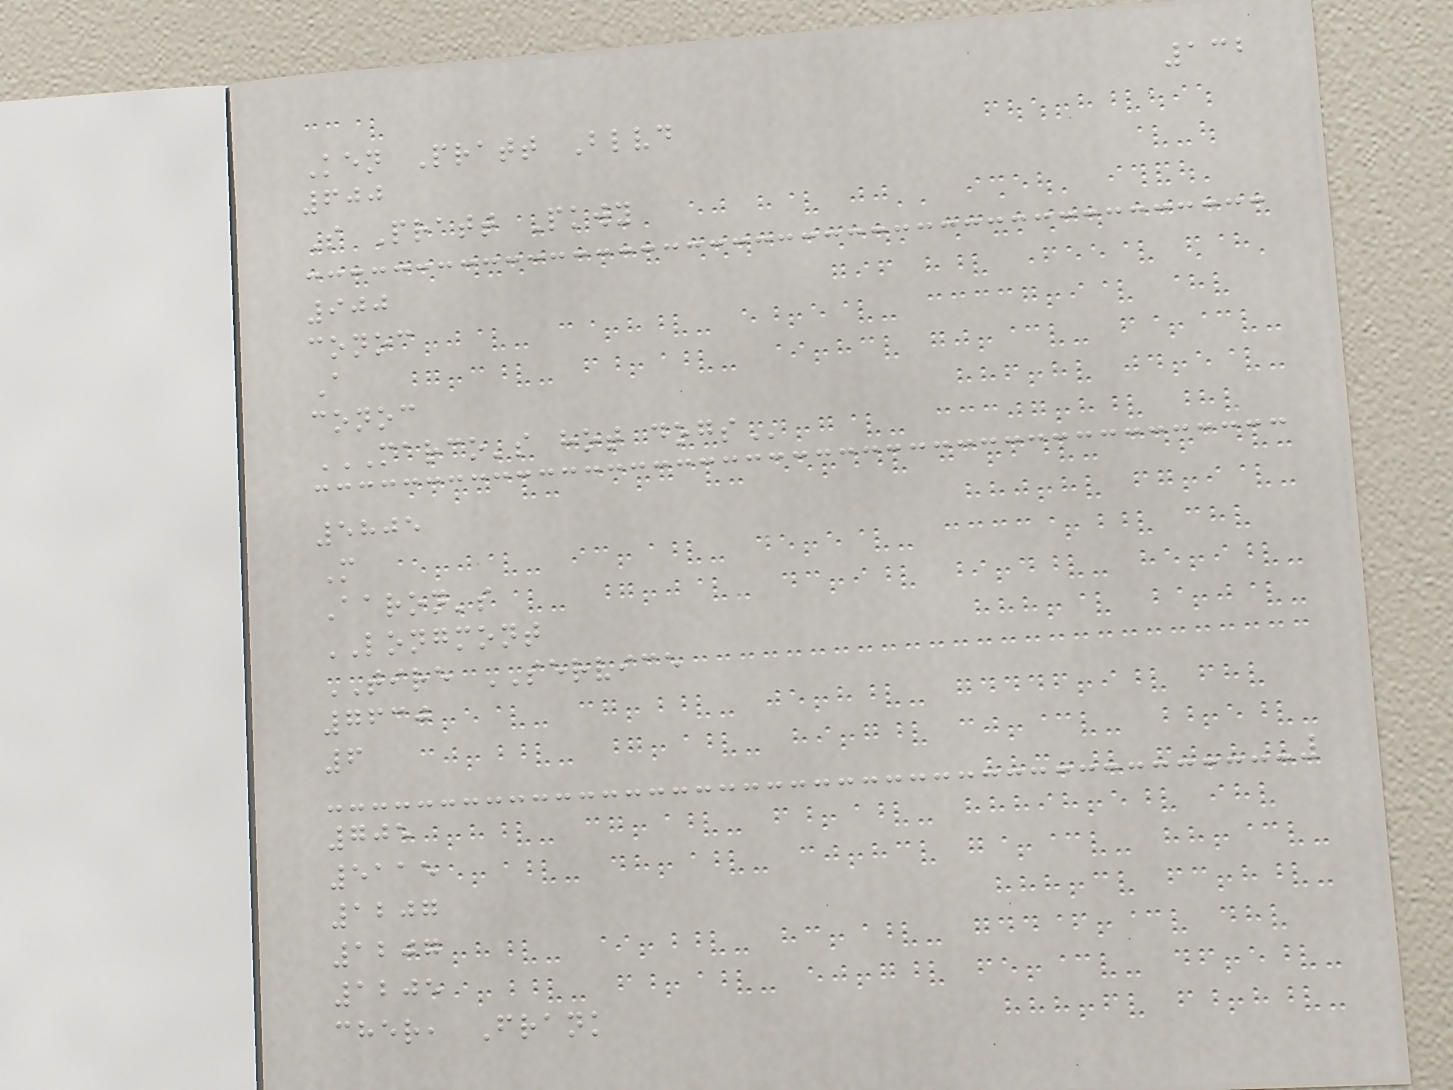132
Ken Pratt Blvd
600
S Pratt Pkwy
900
conoc
A
conoc
MARCO'S HOT DOGS
5805
M
Aaron's
LONGMONT
TIRE SERVICE
7630
6
705
5115
1207
1207
1205
cher, Frank
